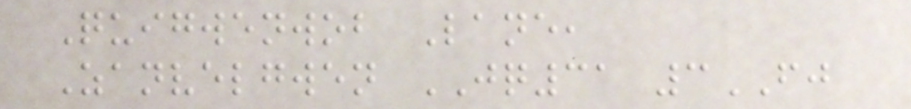Quigwenwob Lane,
Zanvelgwen JQ31 3FJ
